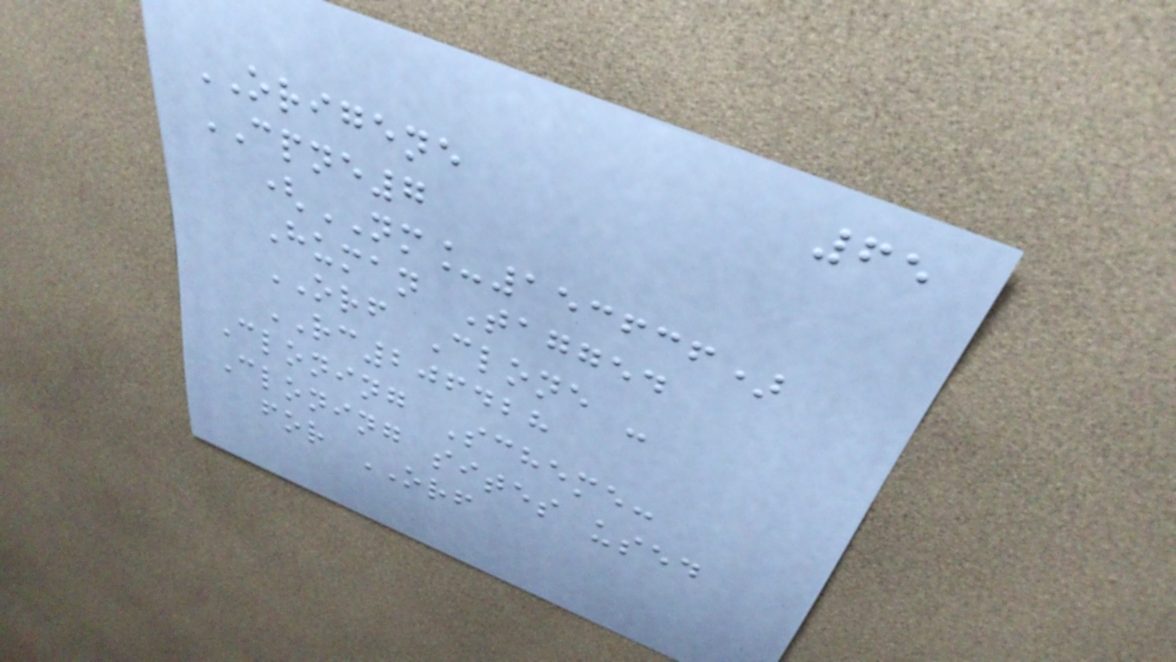65
ORIGENE
CPNE7
(NM_153636)
Human Tagged
ORF Clone -
RC206428
Cloning Scheme:
Cloning sites used
for ORF
